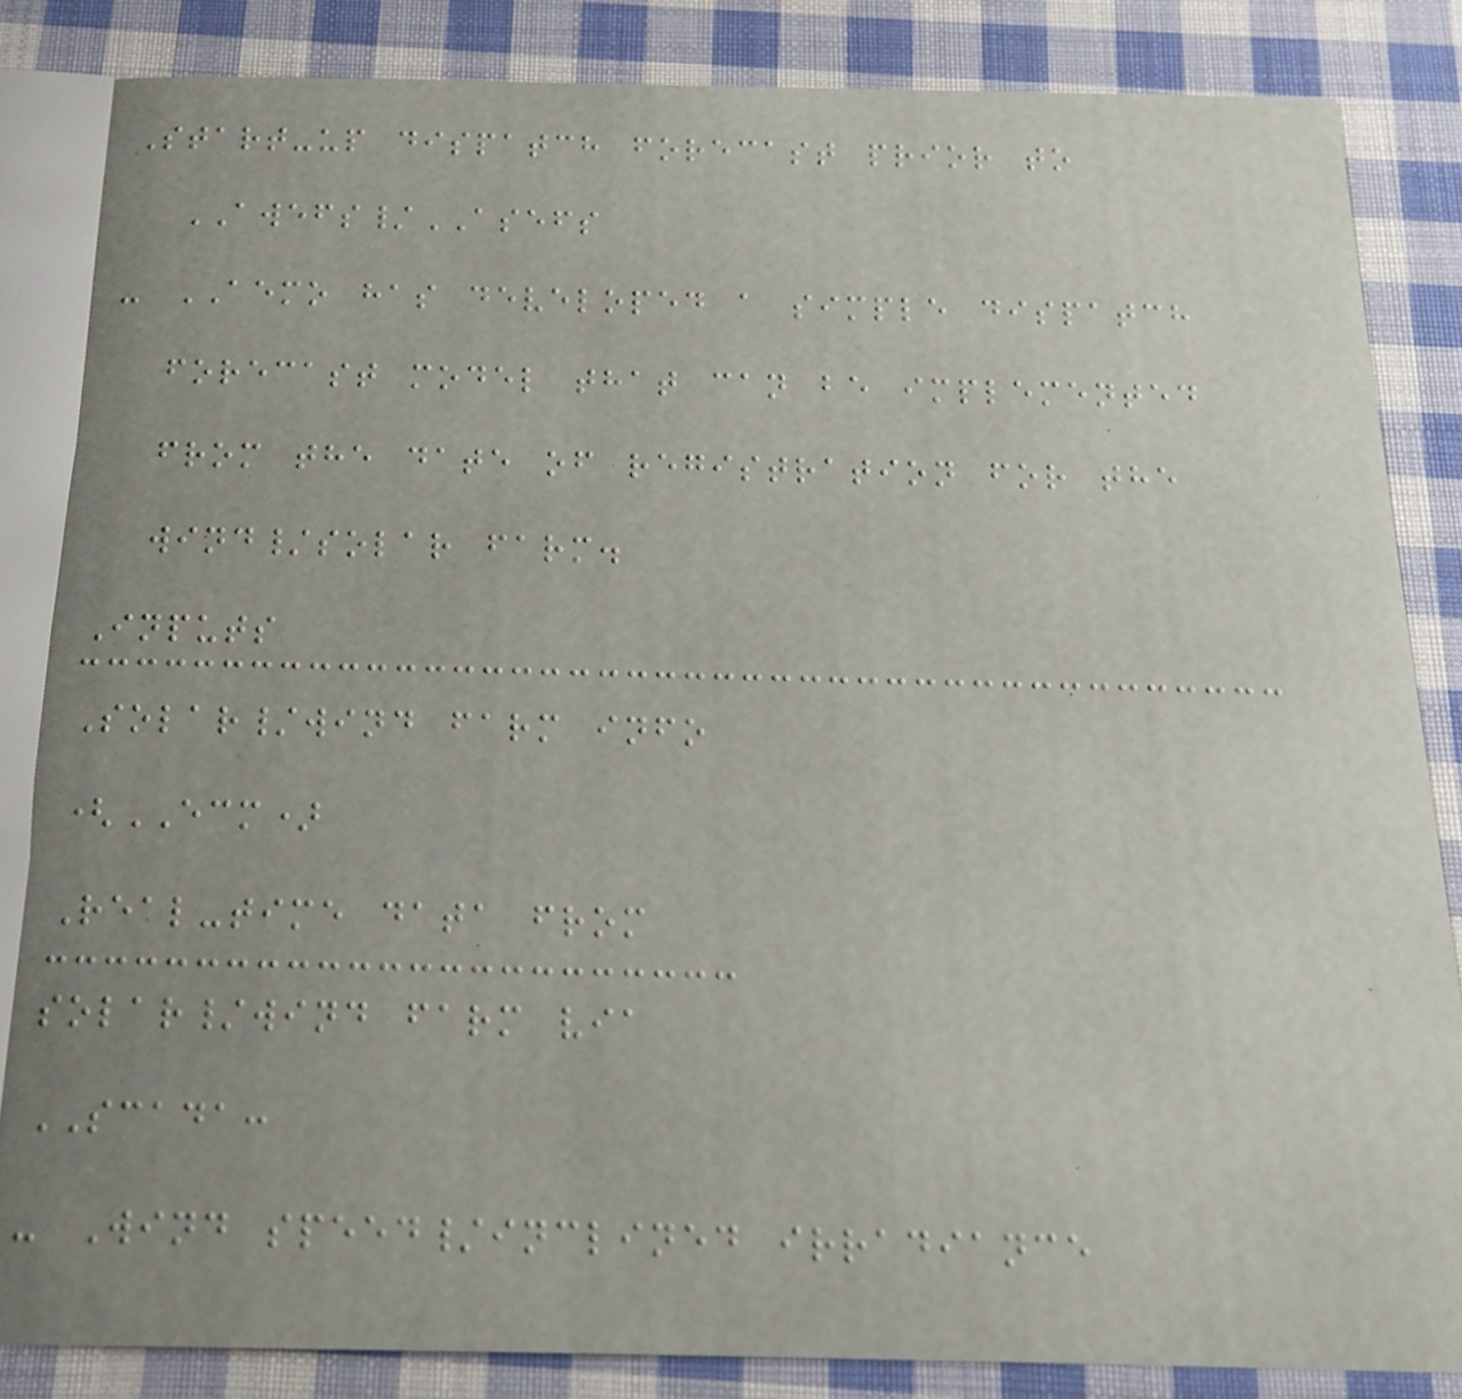Start-up dispatch forecast prior to
AWEFS/ASEFS
- AEMO has developed a simple dispatch
forecast model that can be implemented
from the date of registration for the
wind/solar farm.
Inputs
Solar/wind farm info
(ECM)
Real-time data from
solar/wind farm via
SCADA:
- Wind speed/inclined irradiance
